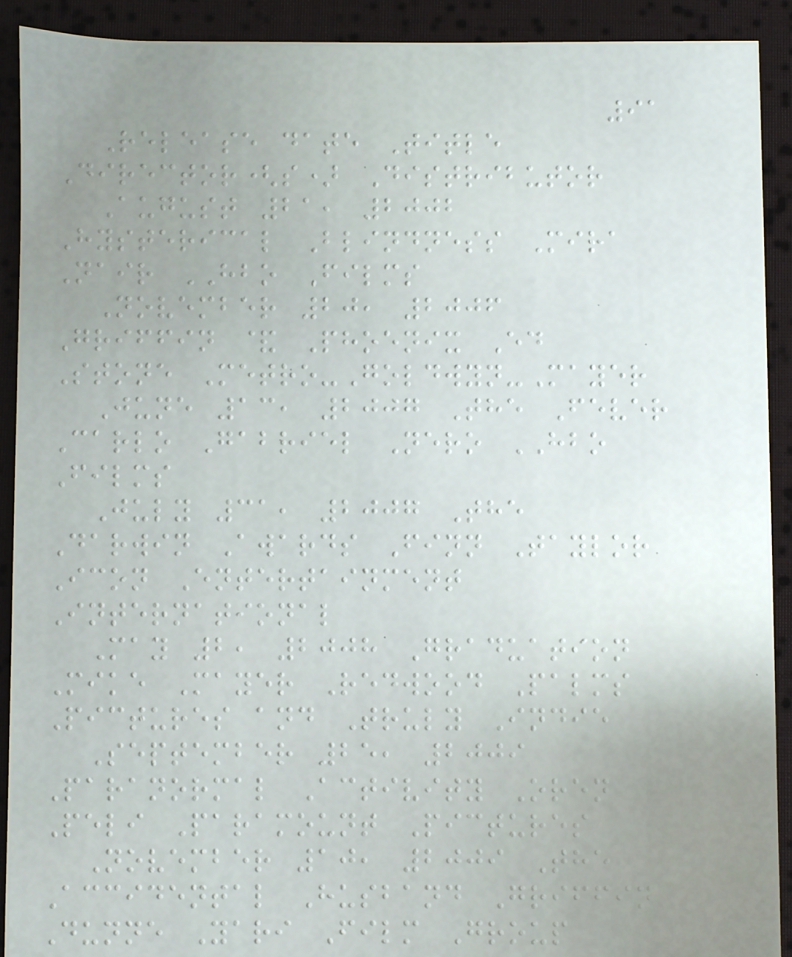91
Release date Title
Director(s) Distributor
August 21, 2002
Hysterical Blindness Mira
Nair HBO Films
November 20, 2006
Griffin & Phoenix Ed
Stone Metro-Goldwyn-Mayer
June 13, 2007 The Fever
Carlo Gabriel Nero HBO
Films
July 31, 2007 The
Darwin Awards Finn Taylor
Icon Entertainment
International
May 2, 2008 Graduation
Mike Mayer Redwood Palms
Pictures and Truly Indie
September 25, 2009
Paranormal Activity Oren
Peli Paramount Pictures
November 10, 2009 The
Accidental Husband Griffin
Dunne Yari Film Group
